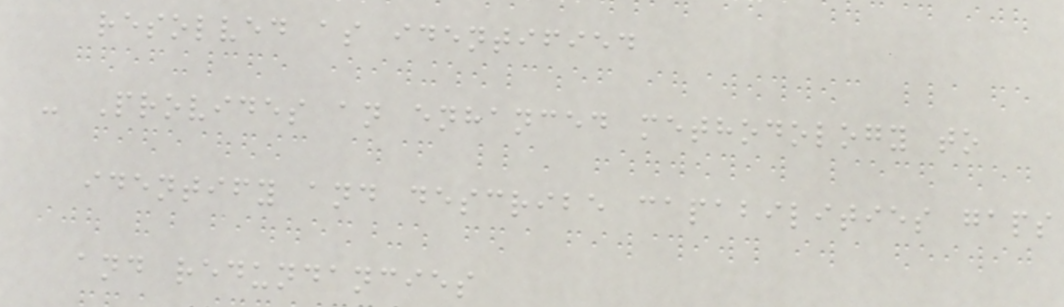resolved as identified
- Provides an enhanced methodology to
identify and describe capabilities gaps
and redundancies
